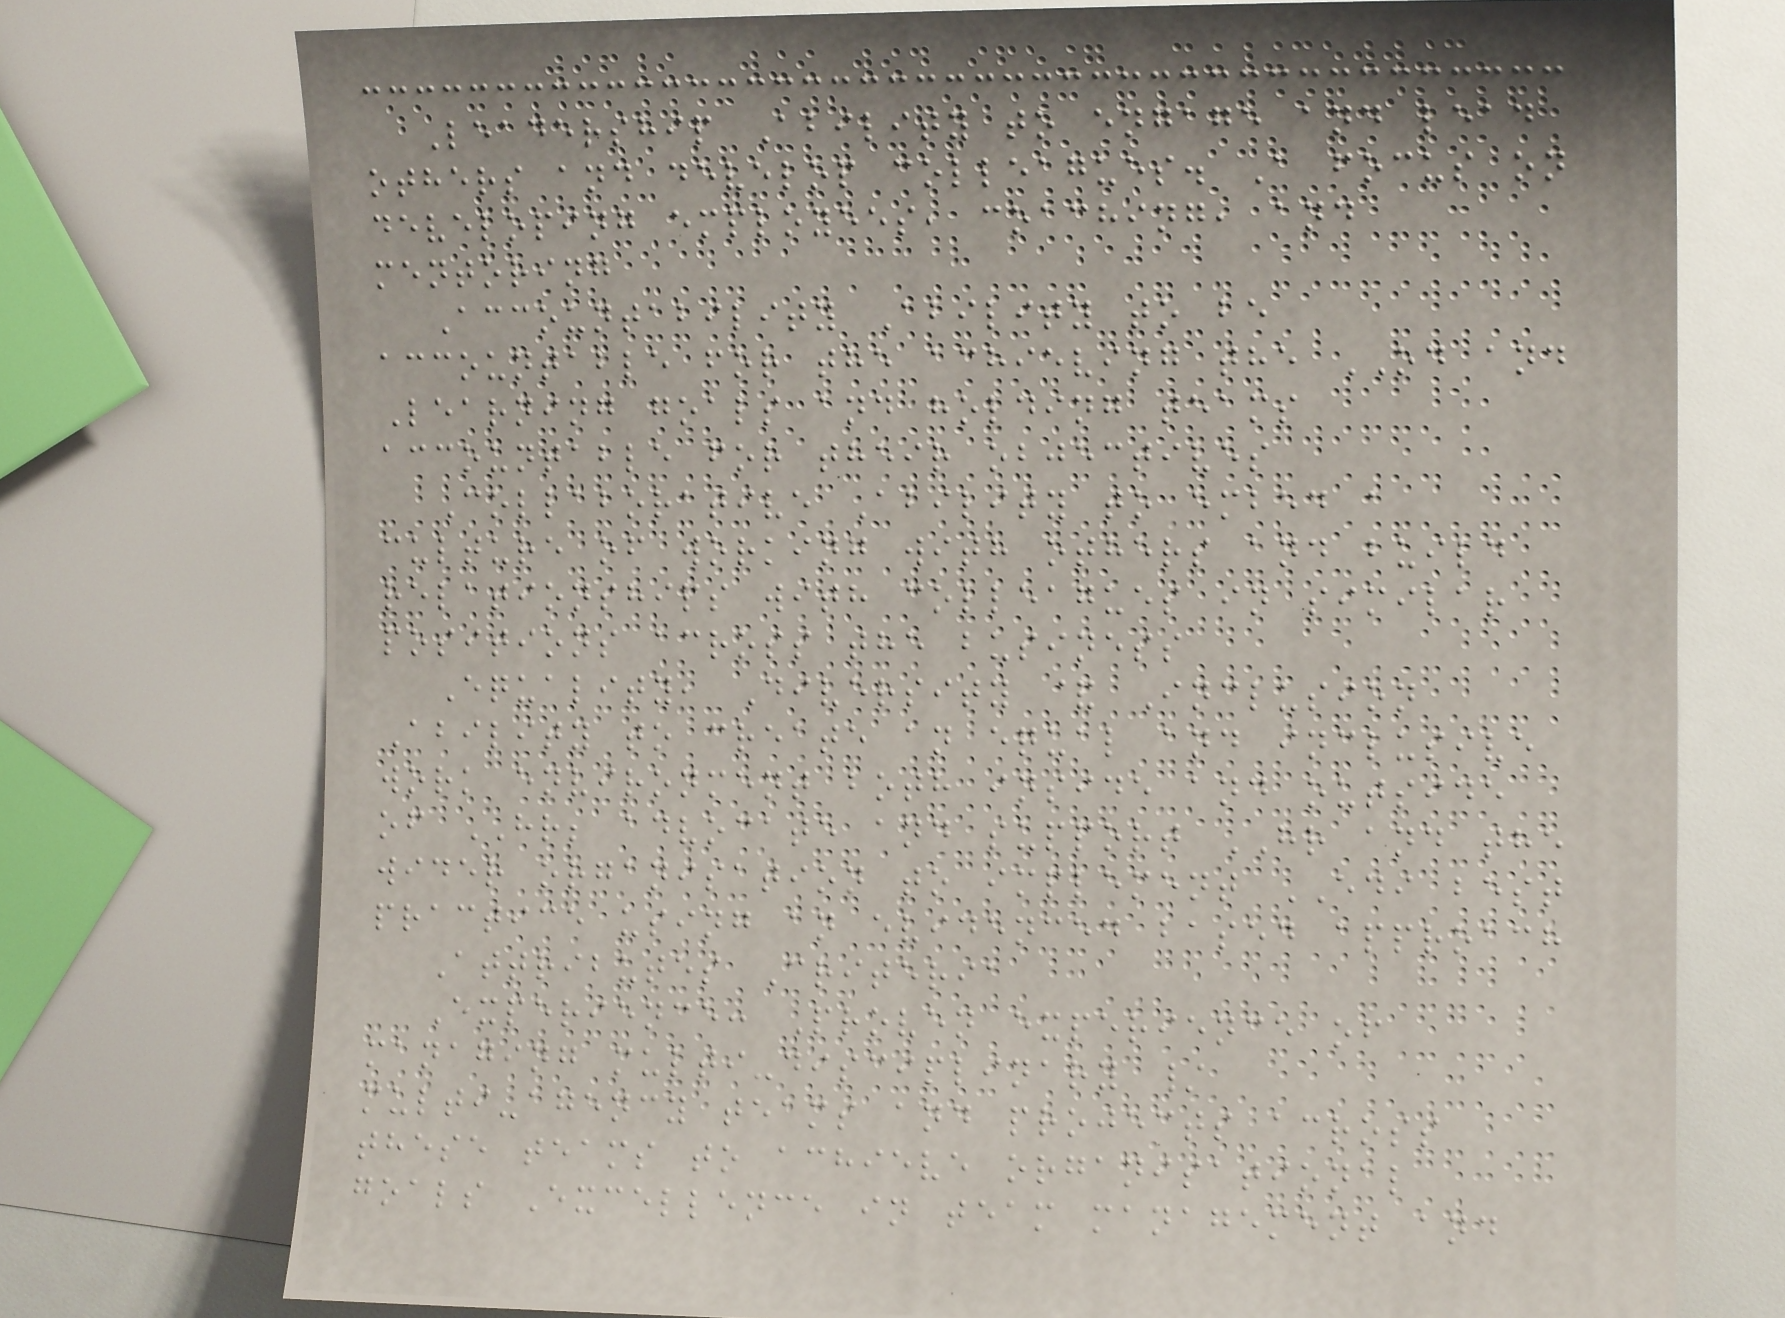Leadership Ability to engage and lead
others and develop colleagues. A focus on
developing employees, coaching, and
mentoring
Accountability Ability to be
accountable for the achieving the OD and
Learning goals and holding teams
accountable for their objectives
Collaborative Ability to embed a
culture of working with others and build
relationships with colleagues in similar
positions across the business
Equality, Diversity & Inclusion
Ability to create an equal and inclusive
work environment both inside and outside
of HR; advocate and support HR and the
wider organisation to implement EDI best
practice using an evidenced based approach
Attributes Criteria
Experience: Proven experience of
managing multi-disciplinary /
multi-agency teams and projects across
these teams to achieve organisational
goals Excellence in team management and
